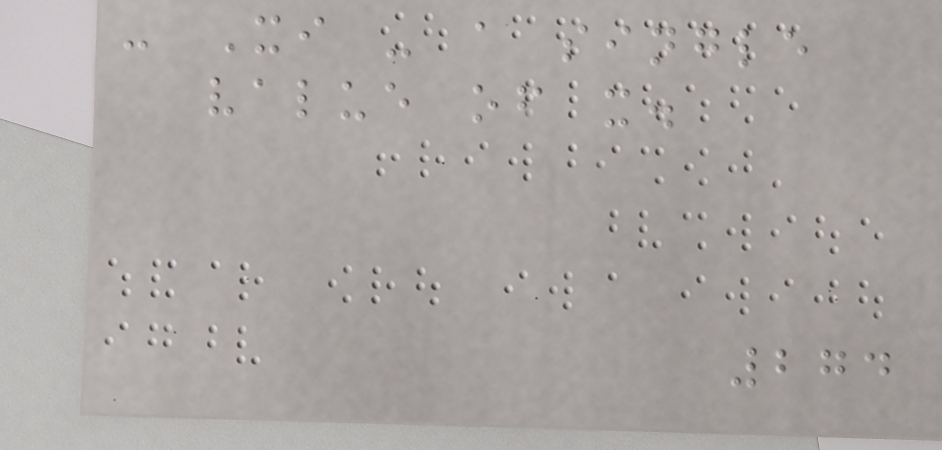- Xi - a single
value of x.
274
